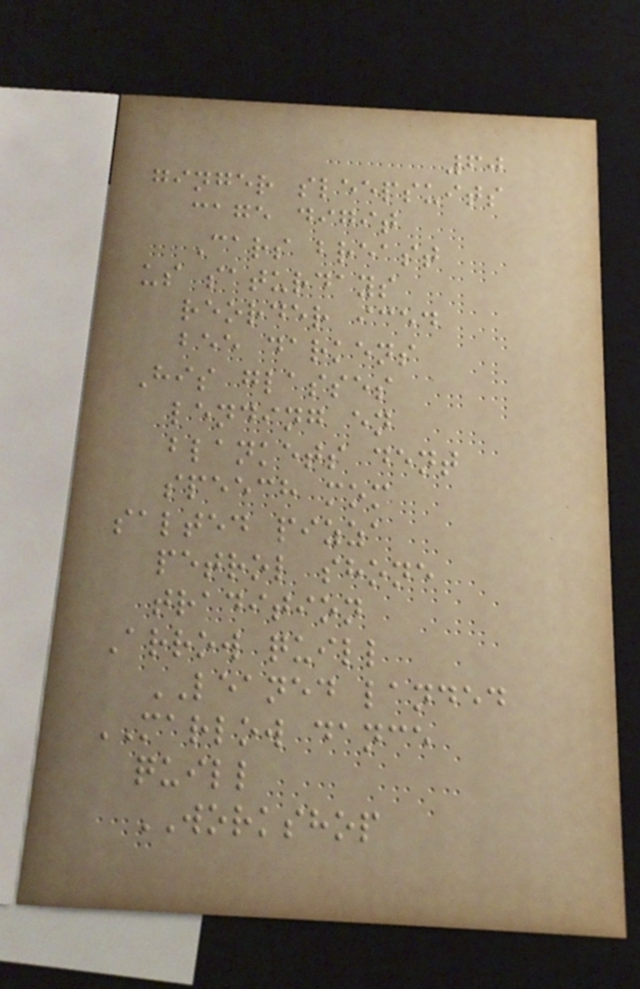60
ginger sleepsuits
cage digit
Cars breast
us saturdays
reorder iced
bee darkens
His glasses
lending en
blankets dent
speech mom
salted pizza
petrol shone
tradition
Arrow quill
LEANED landed
MARLOW dance
quill
WORKSHOP
